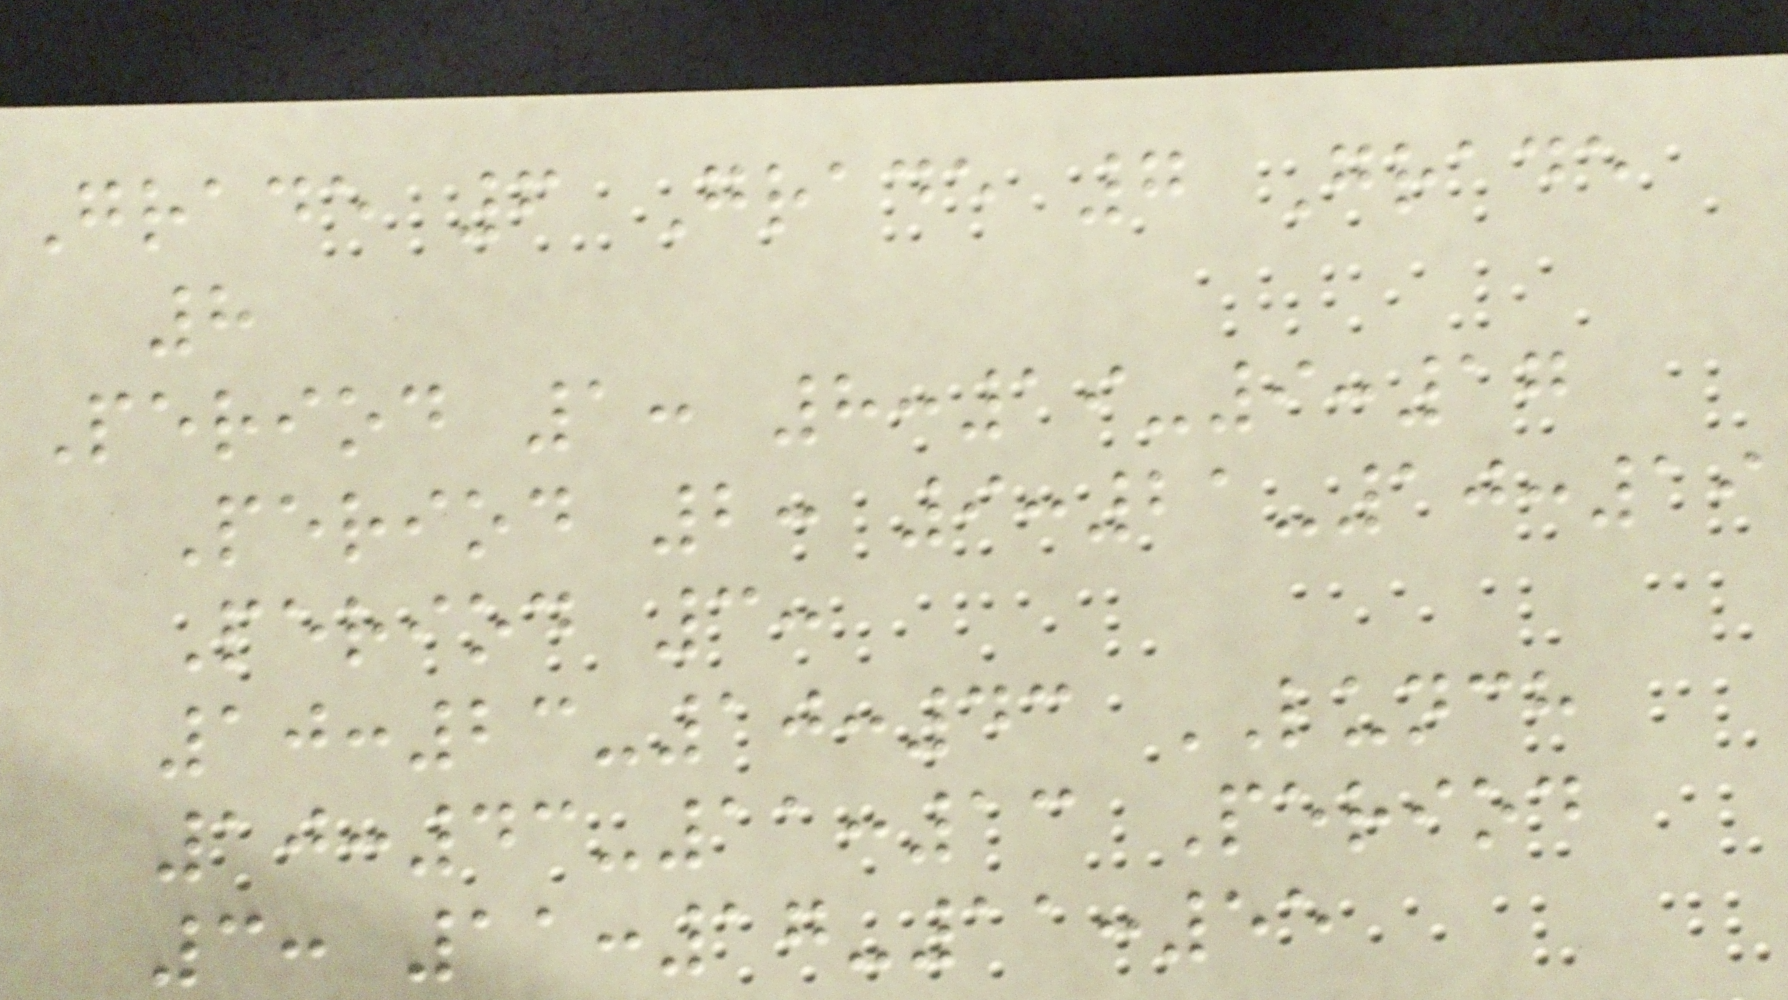Grade 6 Grade 7 Grade
8
Period 1: 8:19-9:17
Period 2: 9:21-10:19
Period 3:
10:23-10:43 LUNCH
10:43-11:13 Period
3: 11:17-11:55
